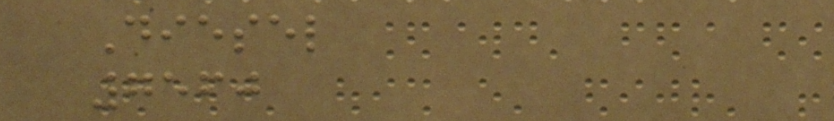Diesel
7560
